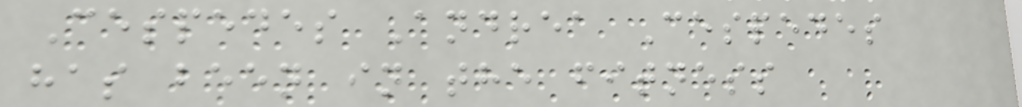Cespedes Andrea Cespedes
has been in the fitness
